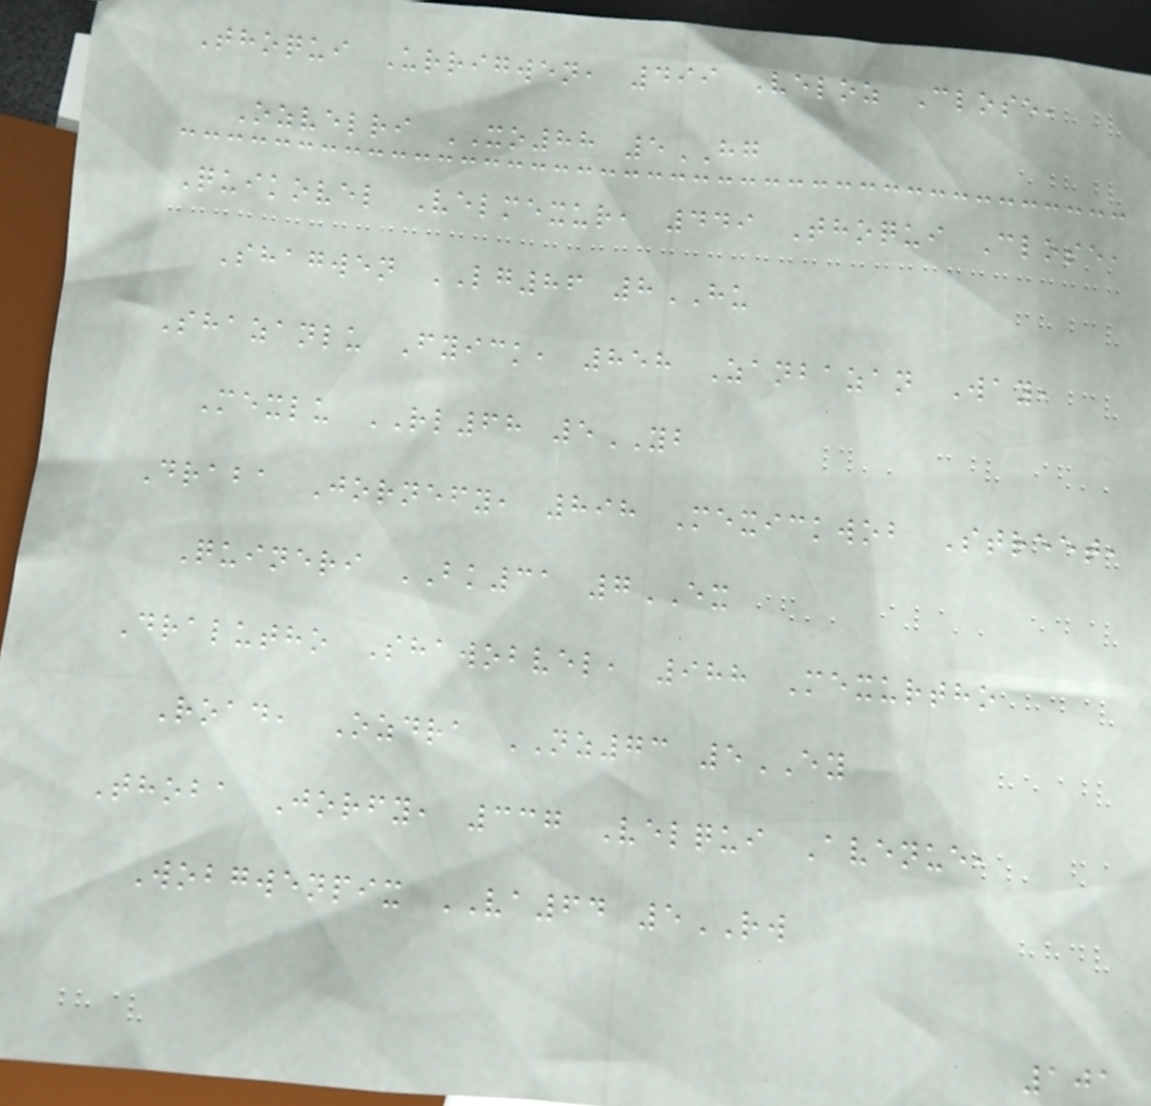Thoqui Urrigwen, 499 Veloz Close,
Ozvelri XO88 5HG
Quikovel Velmexur, 449 Thoqui Close,
Shagwen LG86 8HU
Shazanlu Fyick, 858 Zanbazan Way,
Mexlu RL68 5YB
Draba Jornefy, 898 Mexickwob Street,
Quineri BK31 7EX
Dralutho Shawobvel, 988 Mexurtho
Road, Ozdra NZ73 5EY
Thoba Jorfy, 337 Velqui Avenue,
Wobgwenpix VA64 5RW
101
